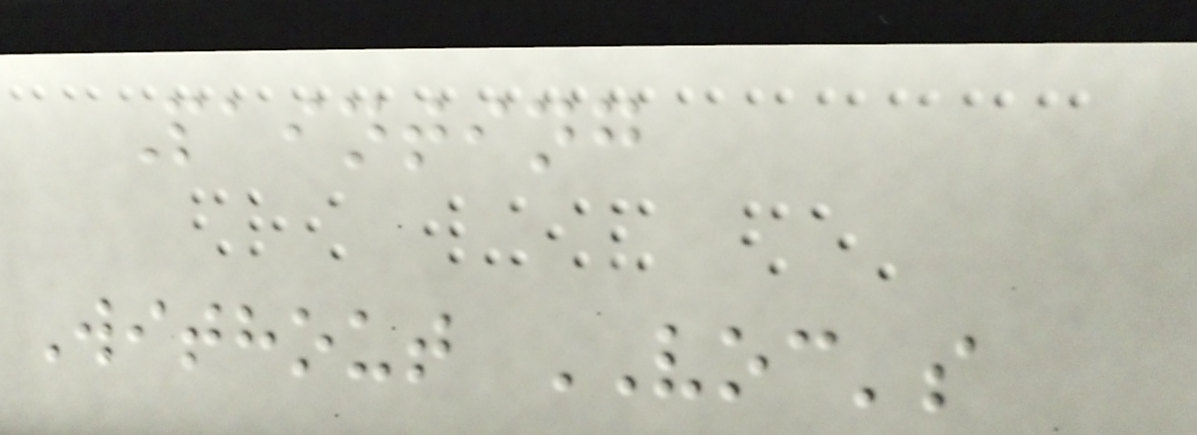Painting
Without VOC's
